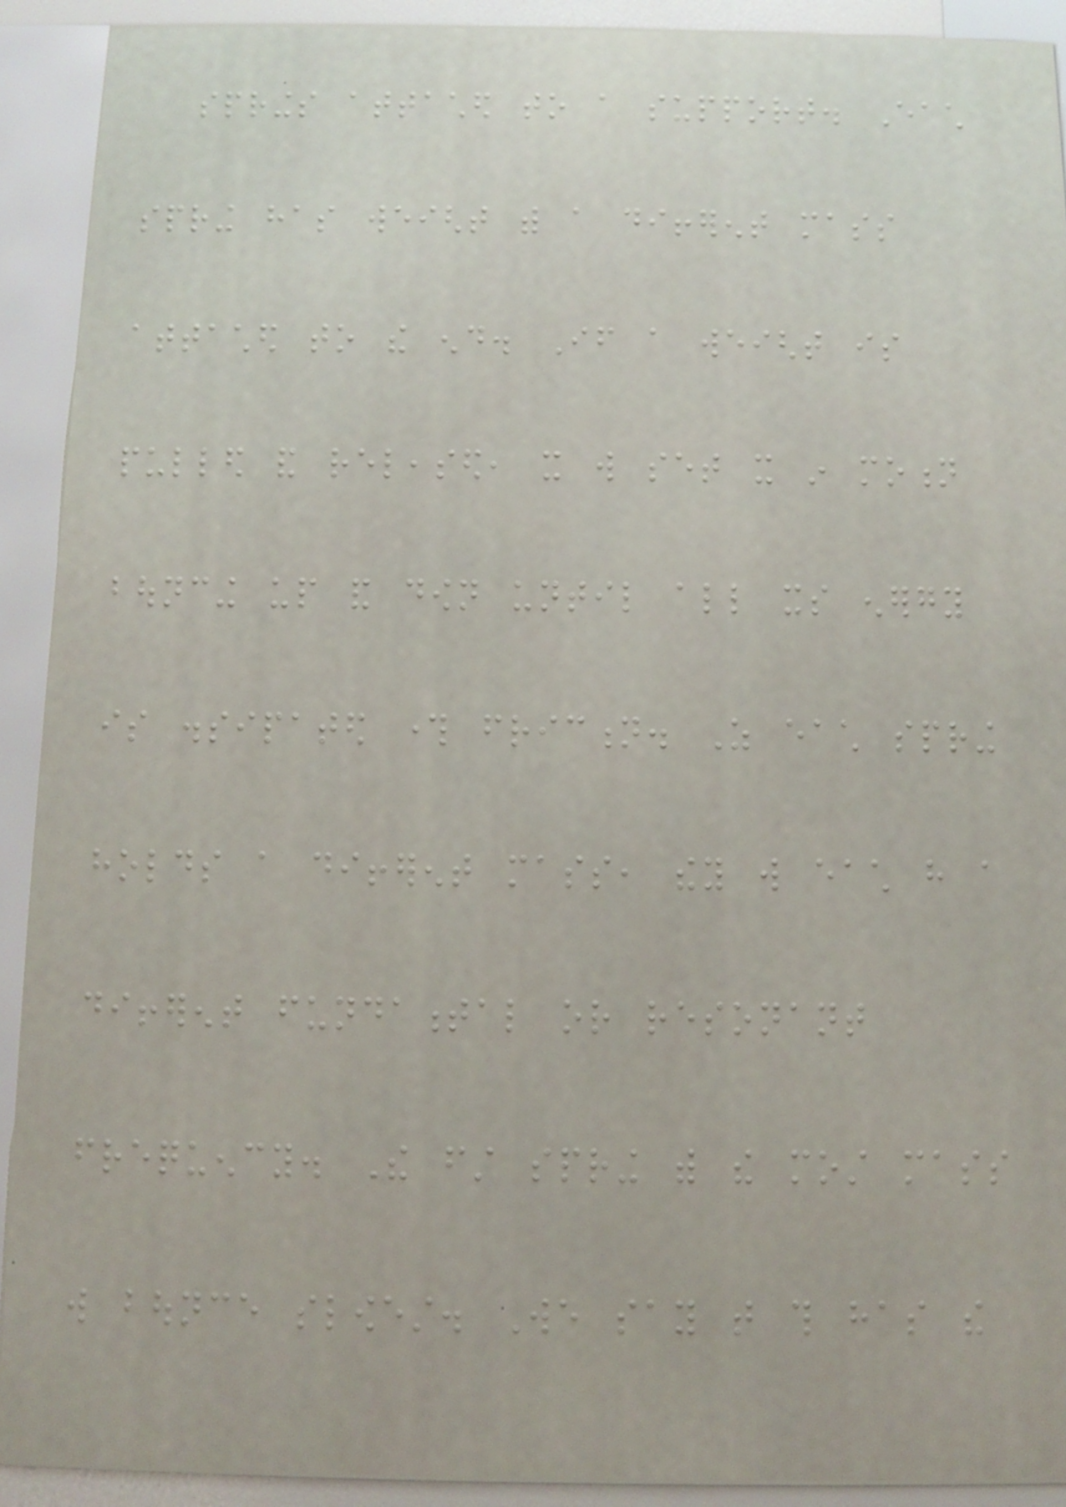springs attached to a support. Each
spring has weight with a different mass
attached to the end. If a weight is
pulled and released, it will set it in motion
bouncing up and down until all its energy
is dissipated through friction. As each spring
holds a different mass, they will each have a
different fundamental or resonant
frequency. The first spring with the most mass
will bounce slowest. We say that this has the
